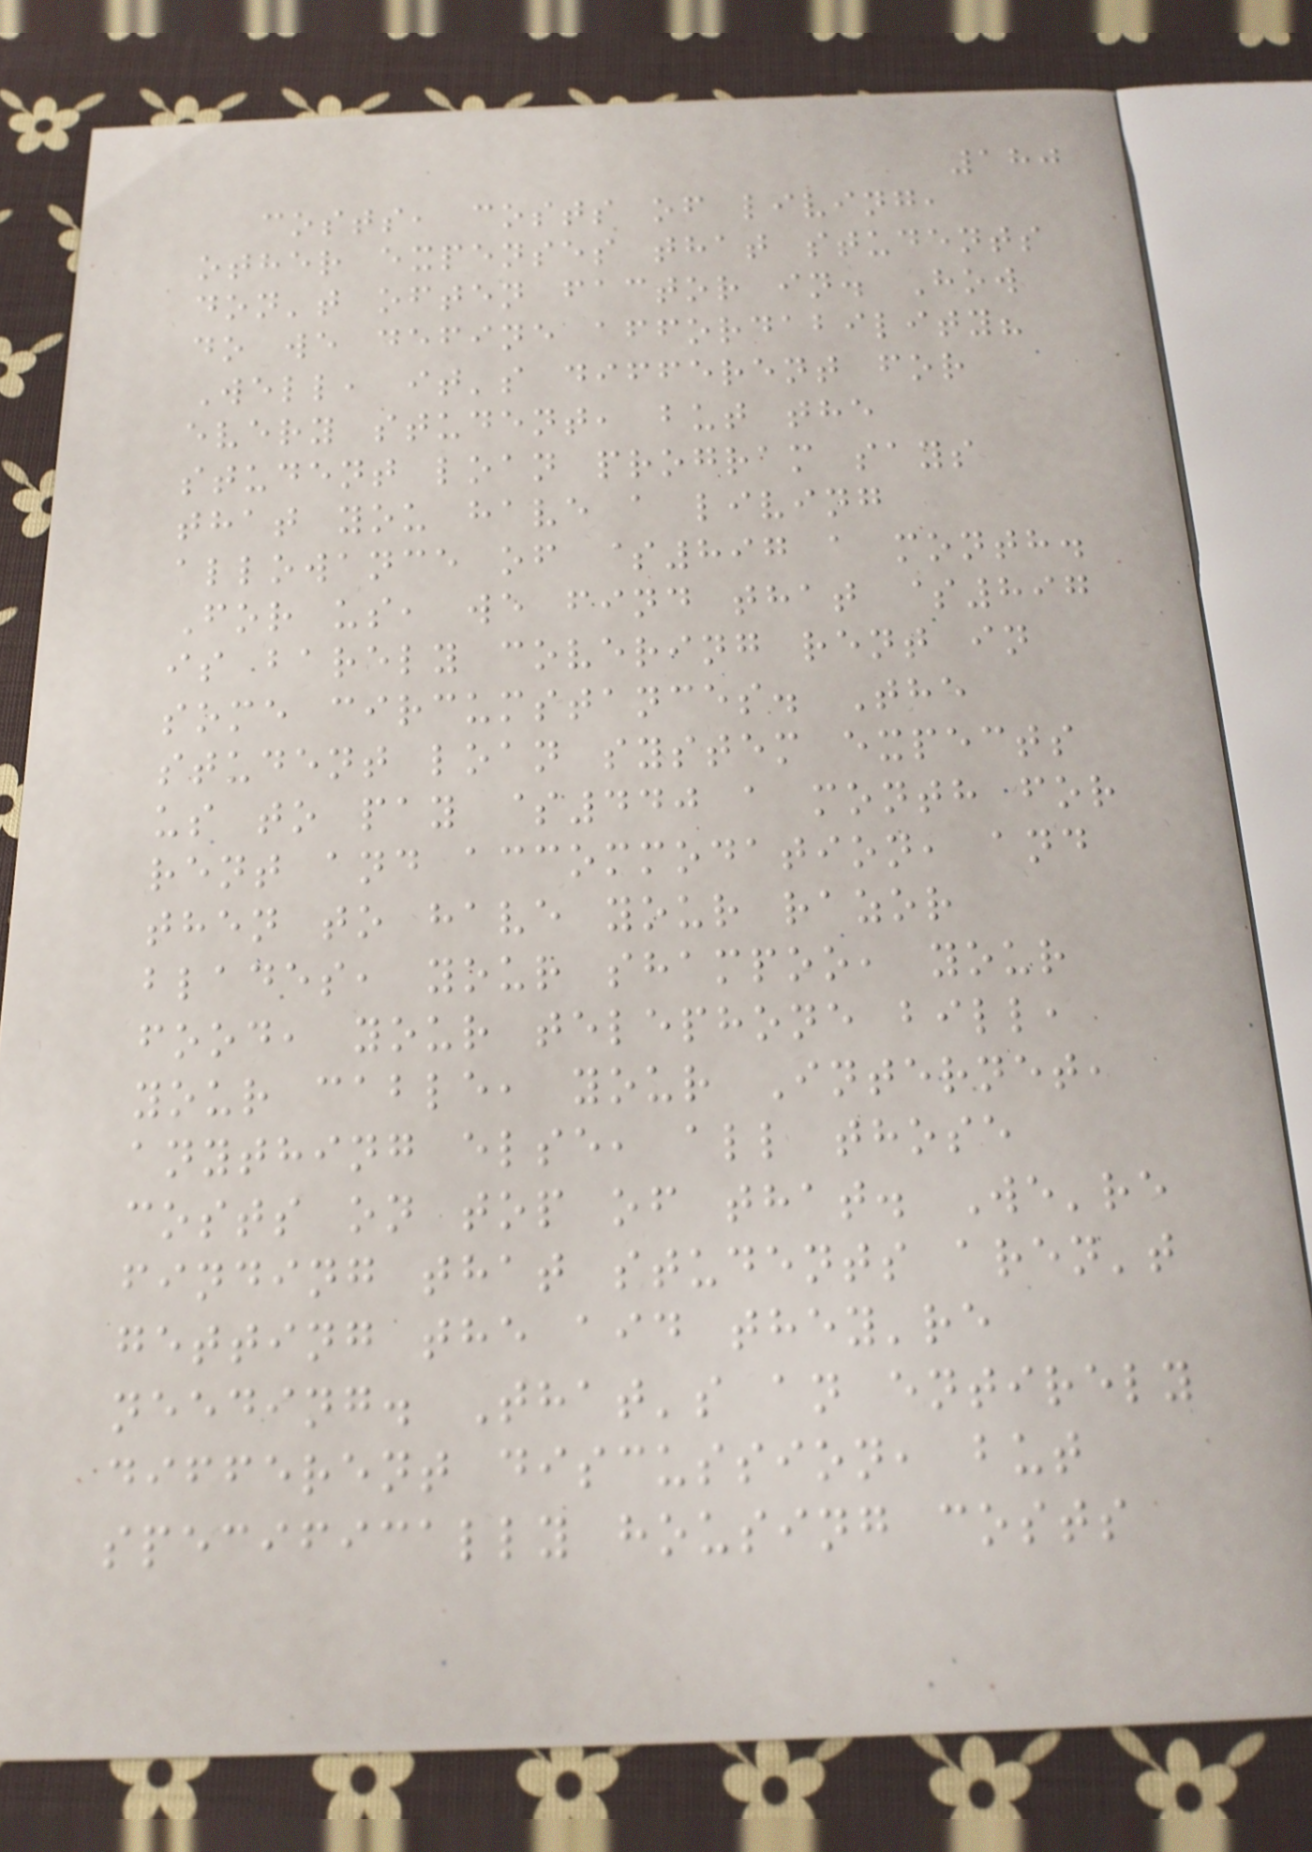180
costs, costs of living,
other expenses that students
don't often factor in. How
do we define affordability?
Well, it's different for
every student, but the
student loan program says
that you have a living
allowance of $897 a month.
For us, we find that $897
is barely covering rent in
some circumstances. The
student loan system expects
us to pay $440 a month for
rent and accommodation, and
then to have your razor
blades, your shampoo, your
food, your telephone bill,
your cable, your Internet,
anything else, all those
costs on top of that. We're
finding that students aren't
getting the aid they're
needing. That's an entirely
different discussion, but
specifically housing costs
